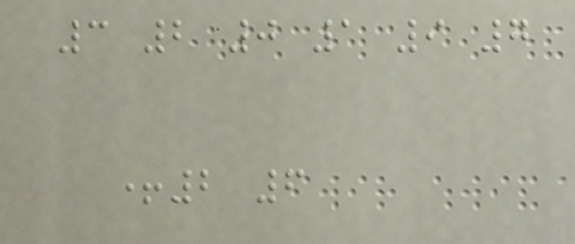3 2 0 1 9 7
+2 6
